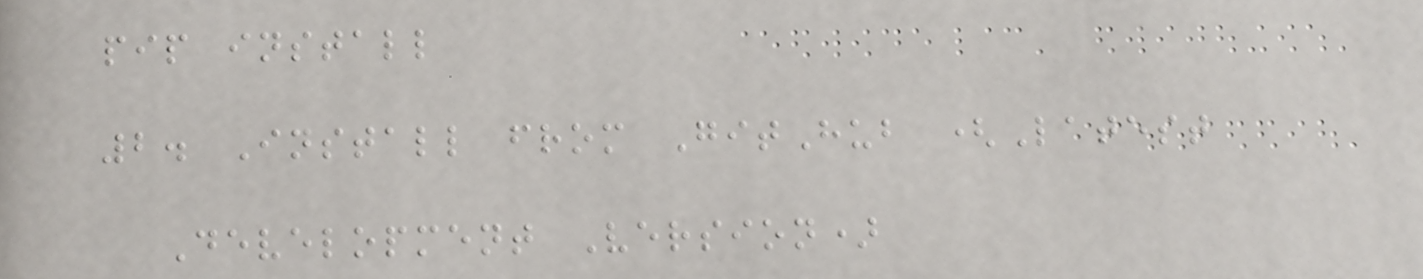pip install
2. Install from GitHub (Latest
Development Version)
